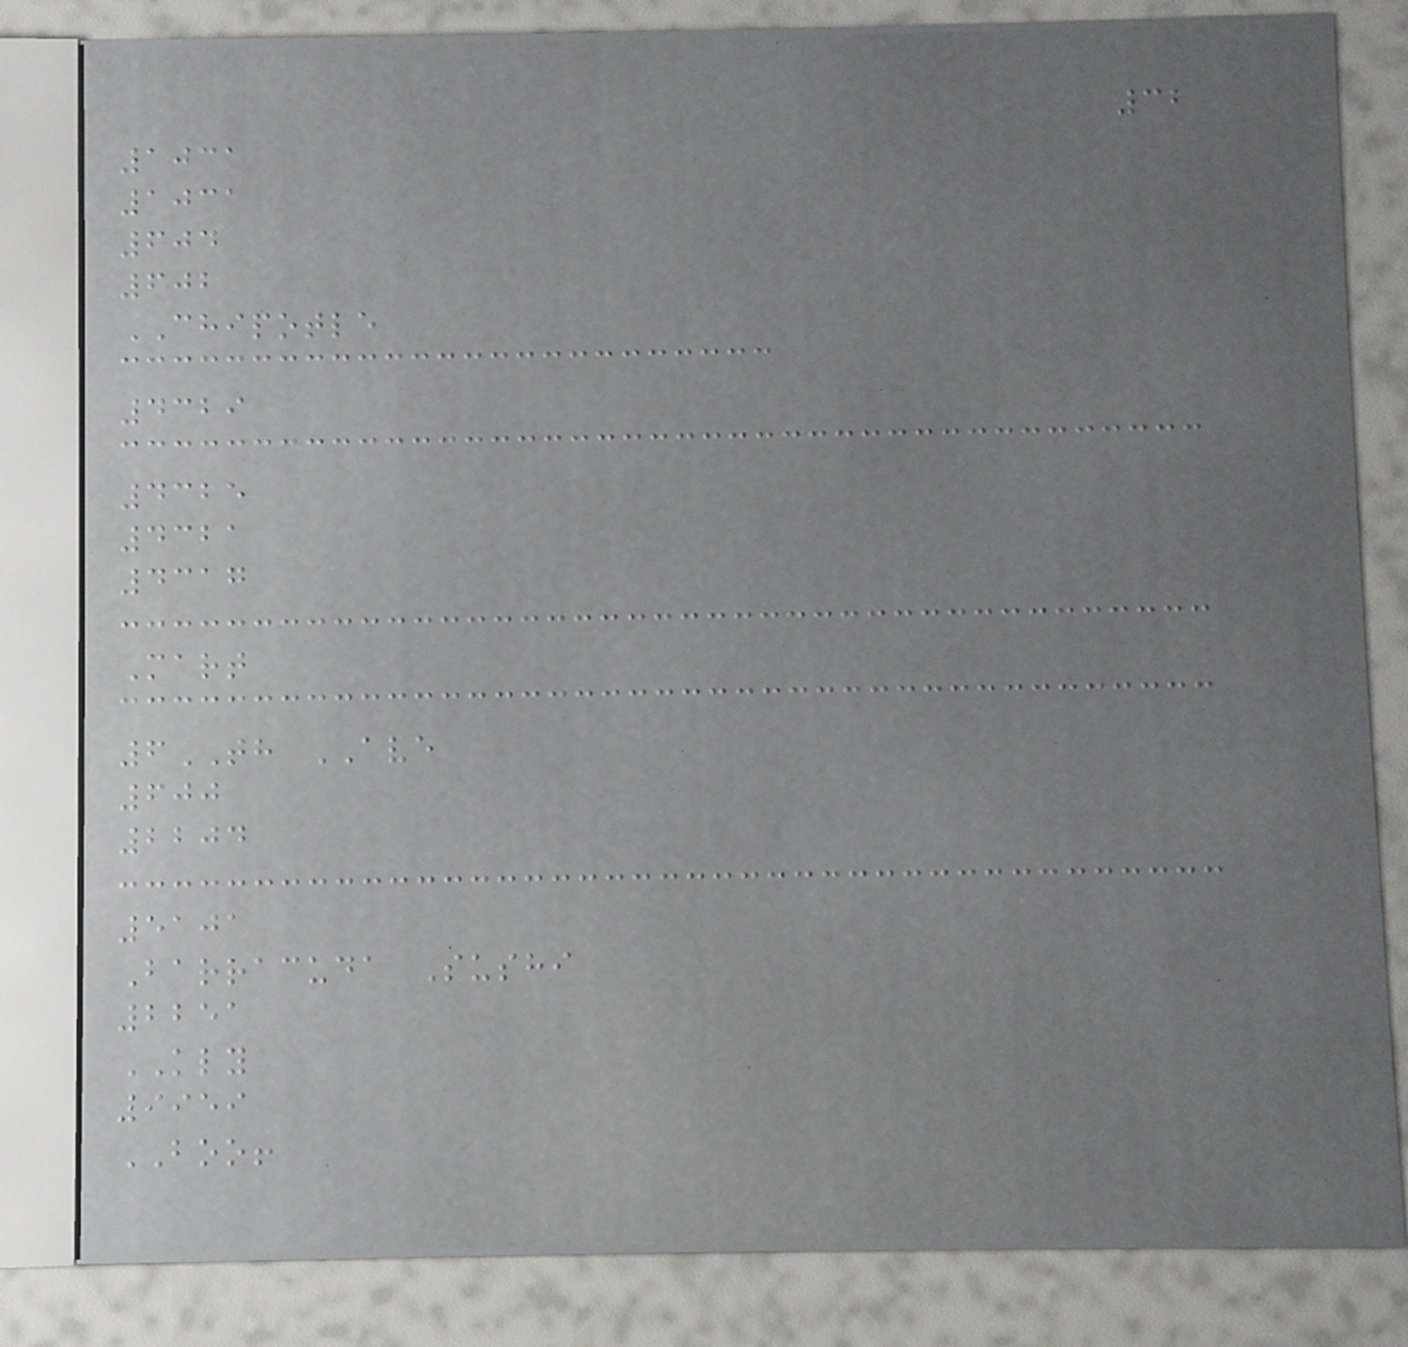32
1031
1031
604
602
CHIPOTLE
4329
4325
4321
4317
Mart
6TH AVE
600
2204
5101
Barracuda Sushi
2251
KLY
9959
BOO!
